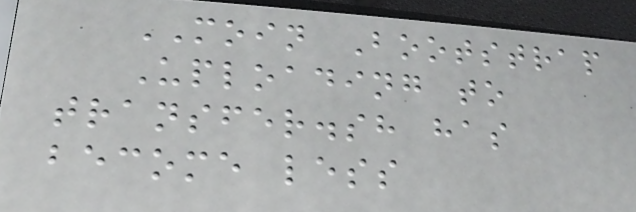MOIN Bootstrap
Uploading to
transfer.sh has
become less
